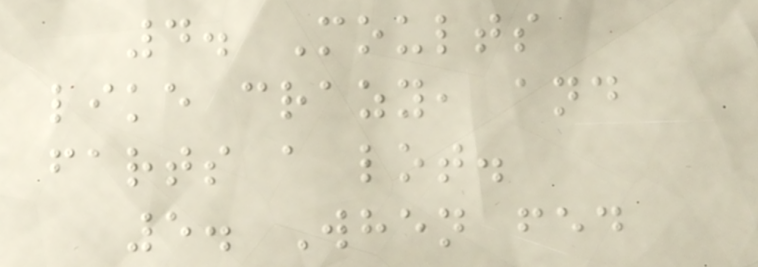4. Moults
like crazy, and
farts a lot.
5. When fed
